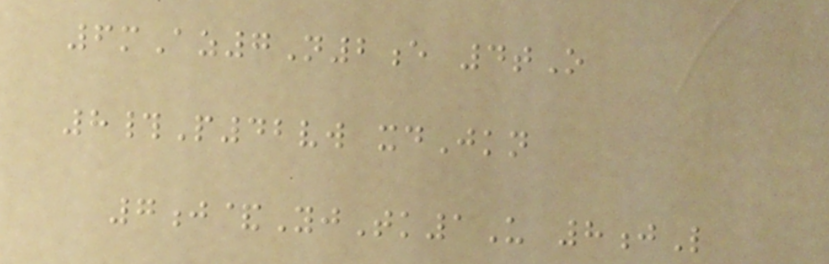6mAz7N2e 4tO
8#P42vw xdJkn
7j&YjTk1U 8jL
